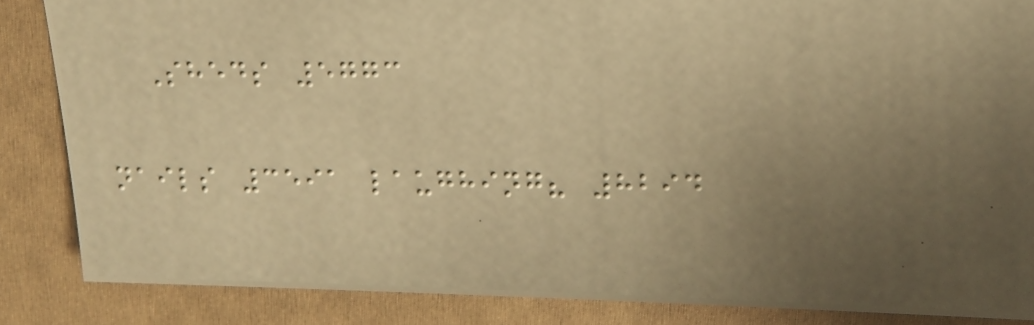Sheds 5773
nails 3591 laughing? 8294
